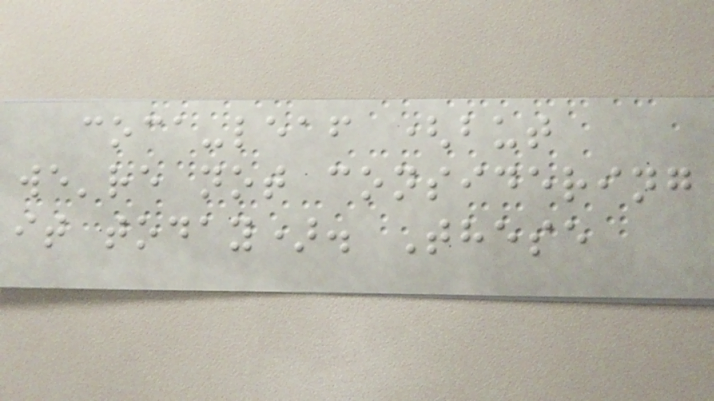coca-leaf (but
we're not considering
it today). These
